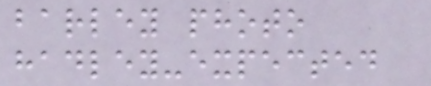barley photo
hadley-expected
